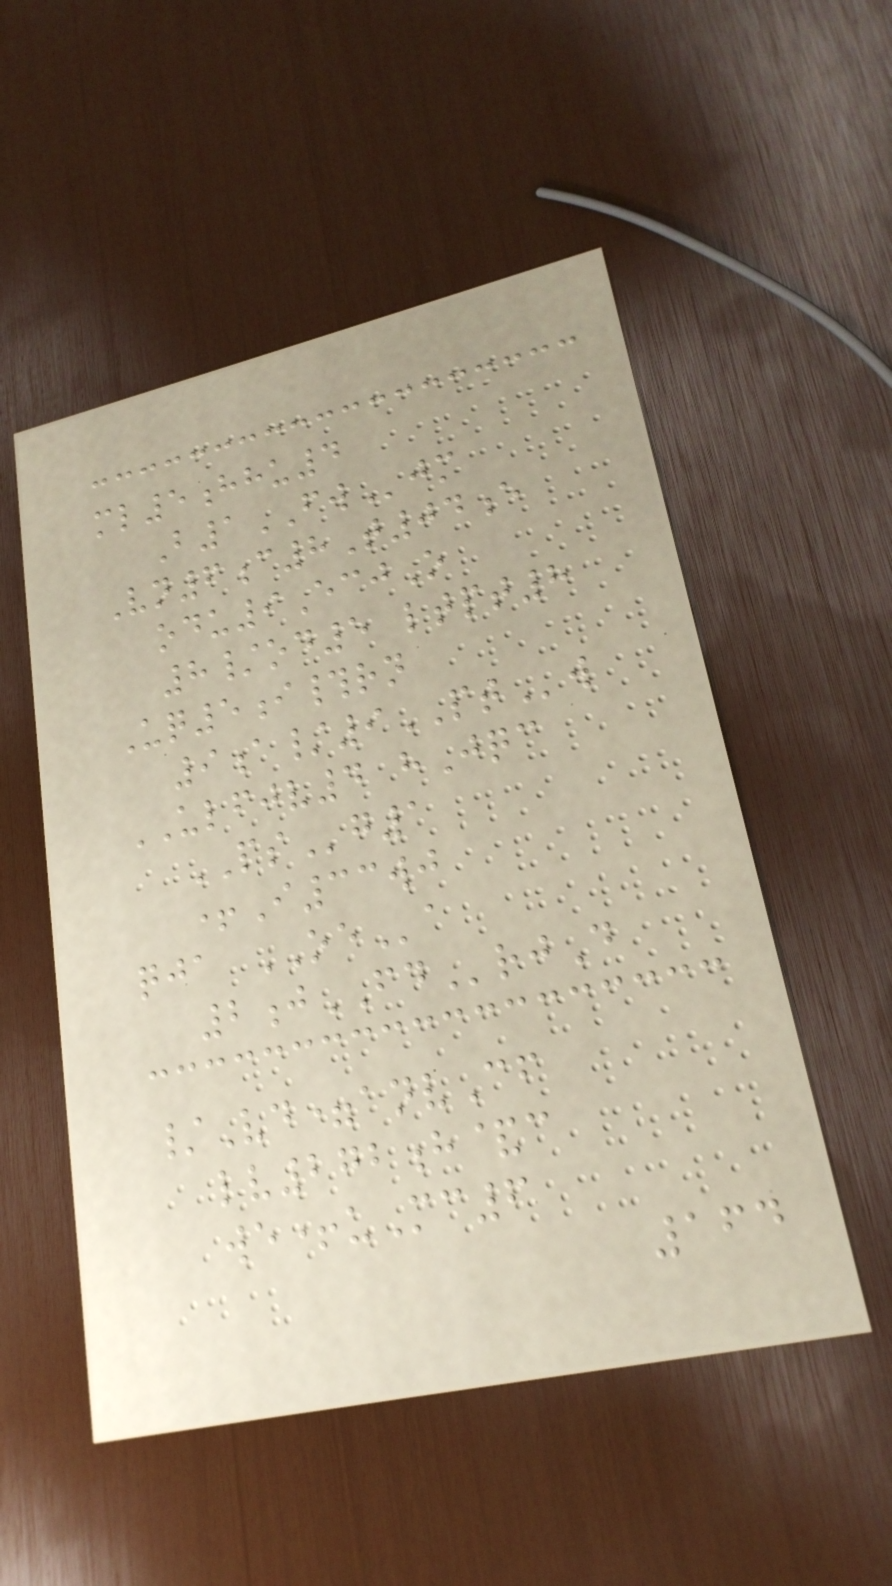ml5hhu4
B1FWjm
Vn6c8T04e
odu9EcjO
8/od5 ltpt8
Uq5i#rn
9a/9PTw
ULFJV4 hJqc
PSg1
+I33wj
qja OEa
2jFDrjD
/Vd=anvCf
lv272h&c
we+uMc6
164
